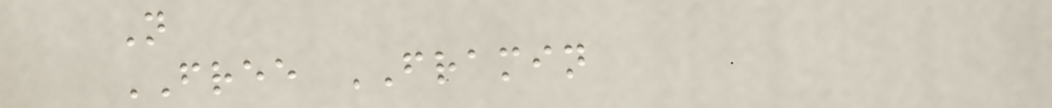N
FREE FRAMIN
